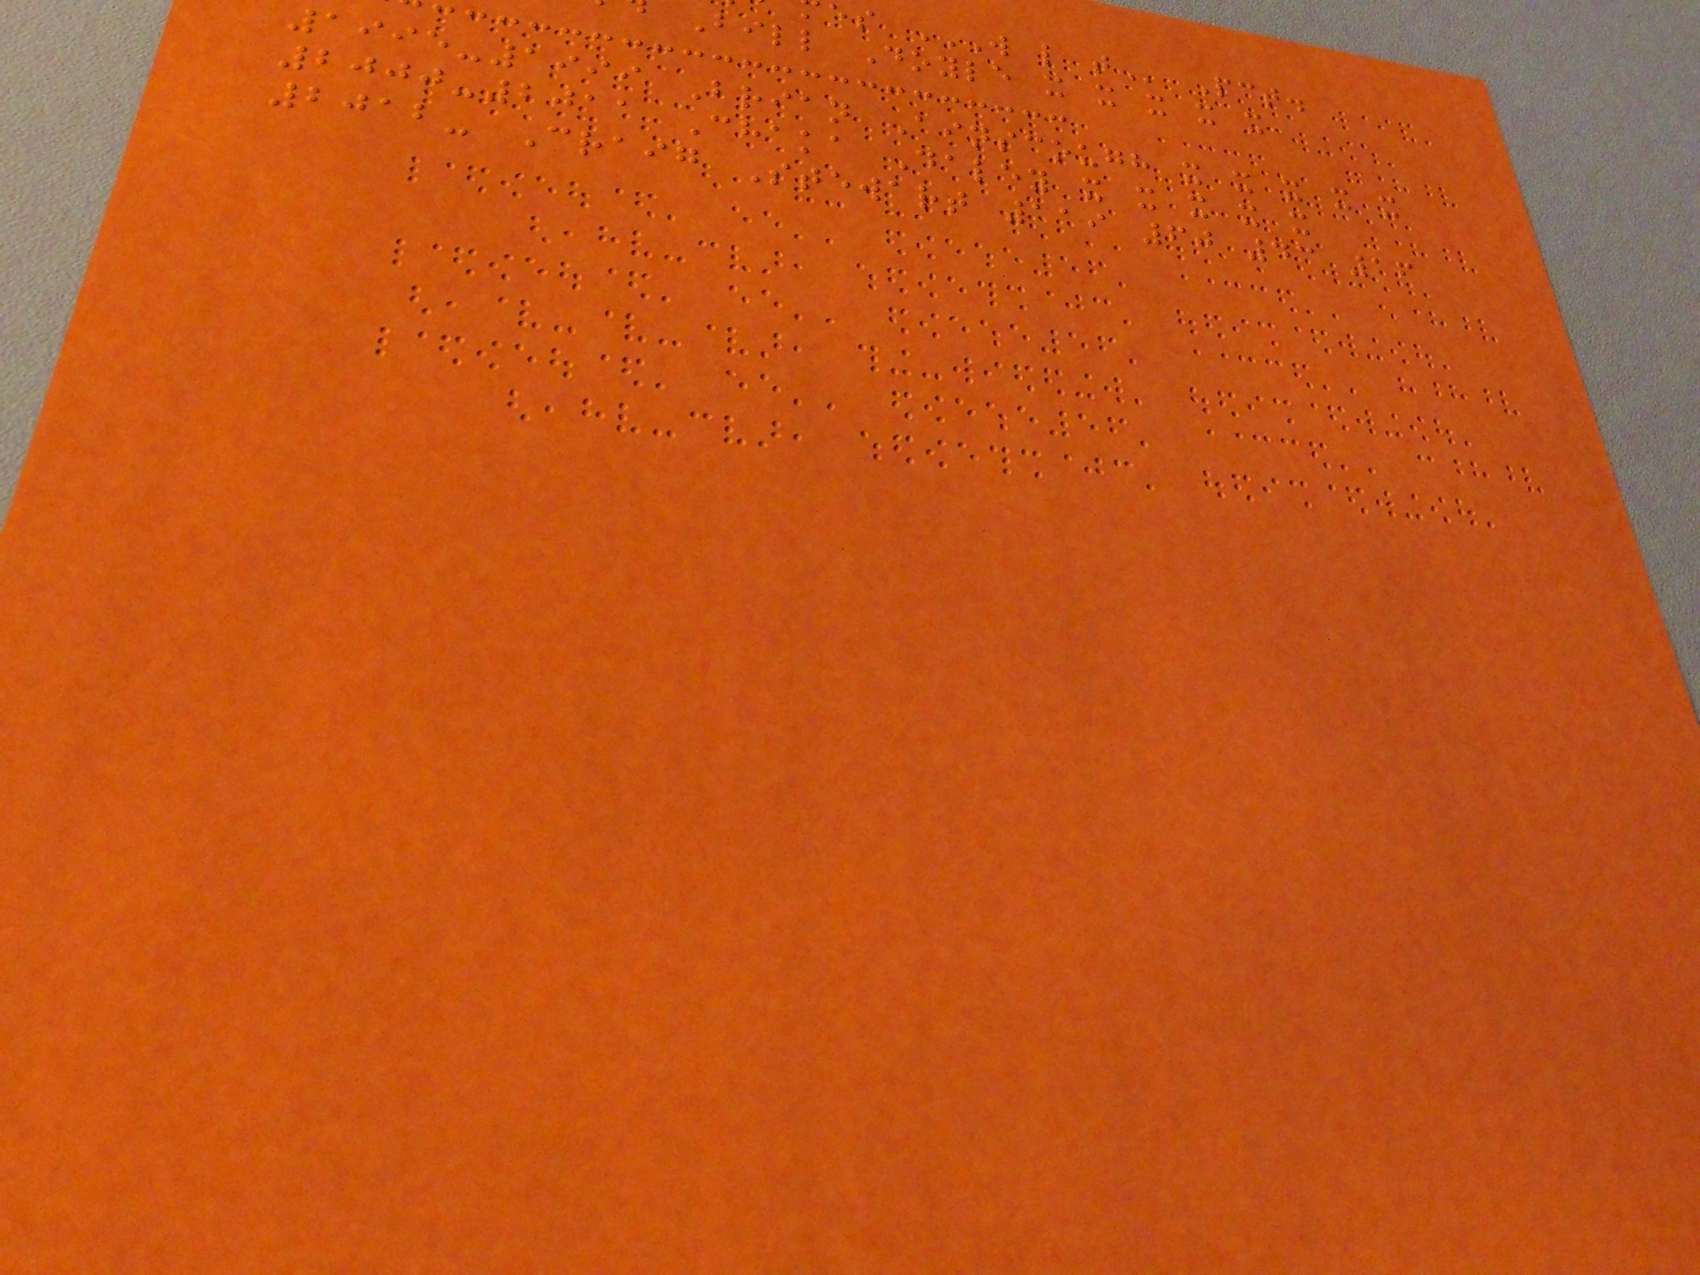es W L T Pct.
Bill Doyle x x x x x
1995-1999 Brian Ainscough x x x x x
2000-2011 Chaka Daley x x x x x
2012- Craig Stewart 119 60 43 16
